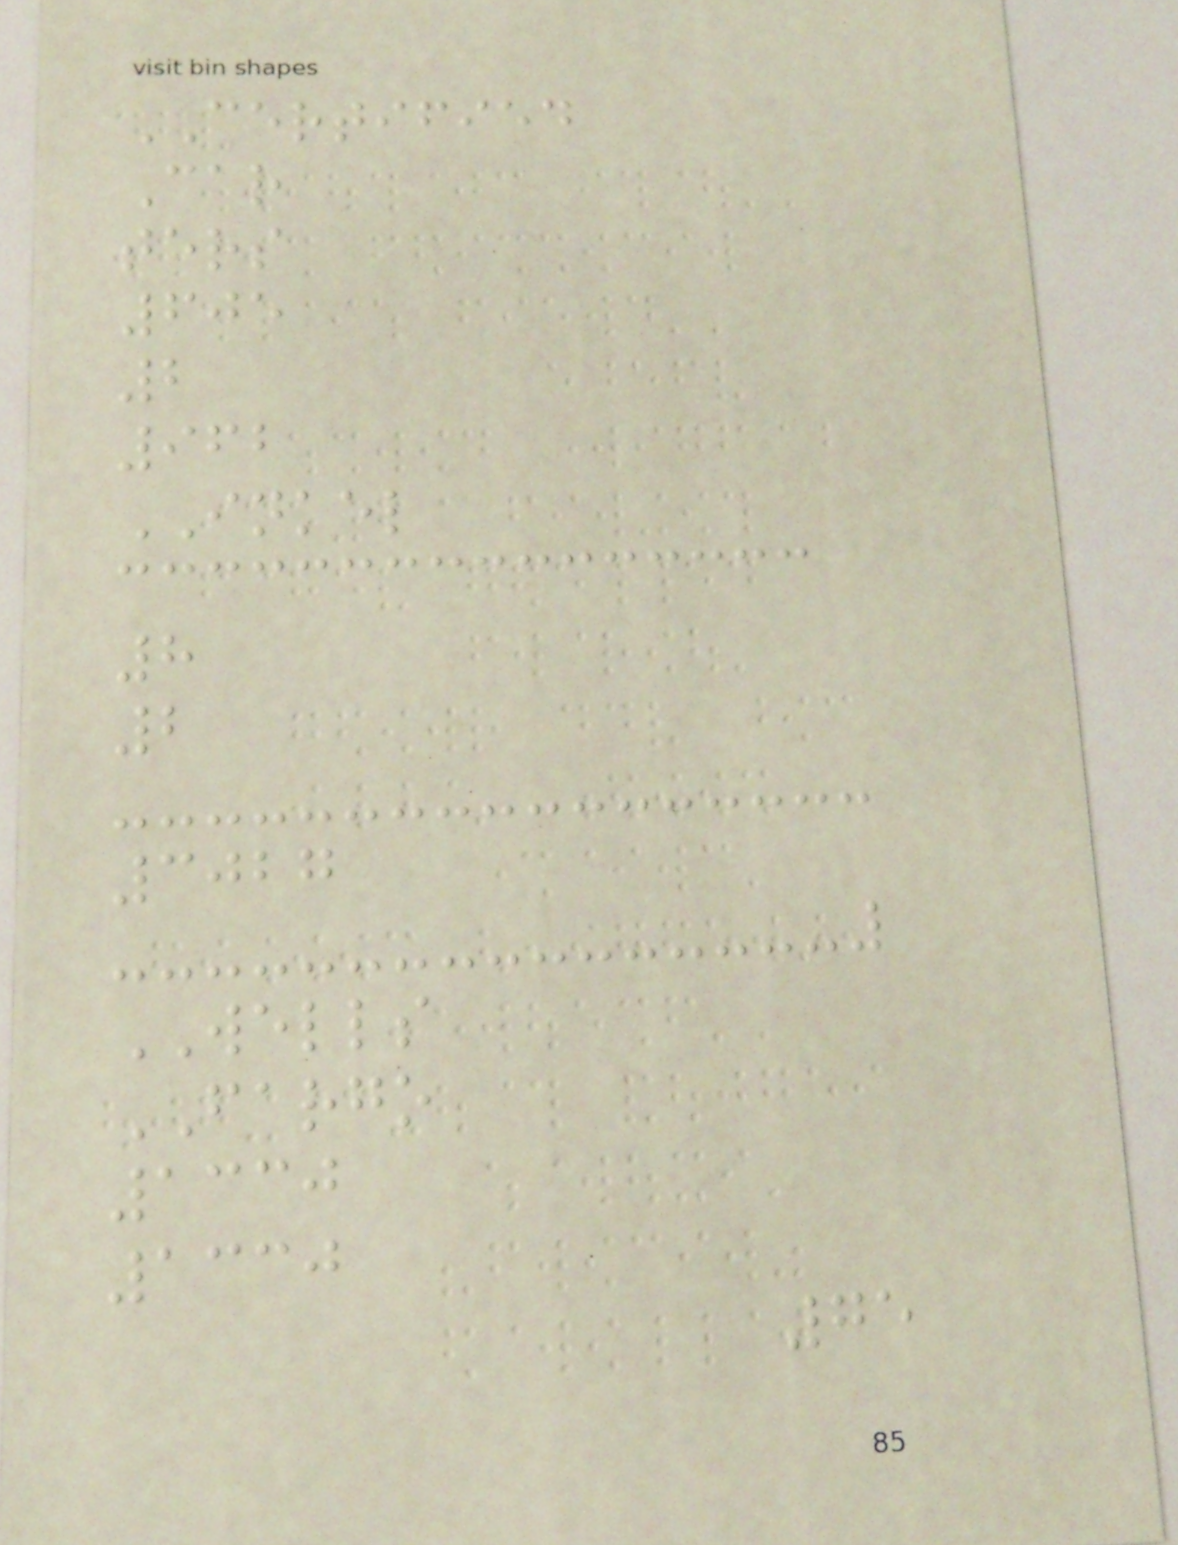CERTIFIED
Car
ters
605
2
962
INKEL
8
2
3027
WELLS
FARGO
1330
1330
75
